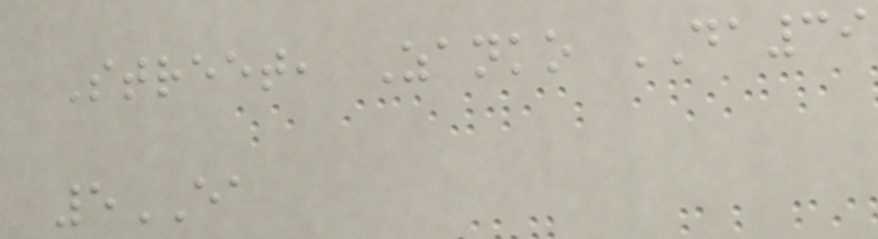Street, Zanko DA39
5EA
